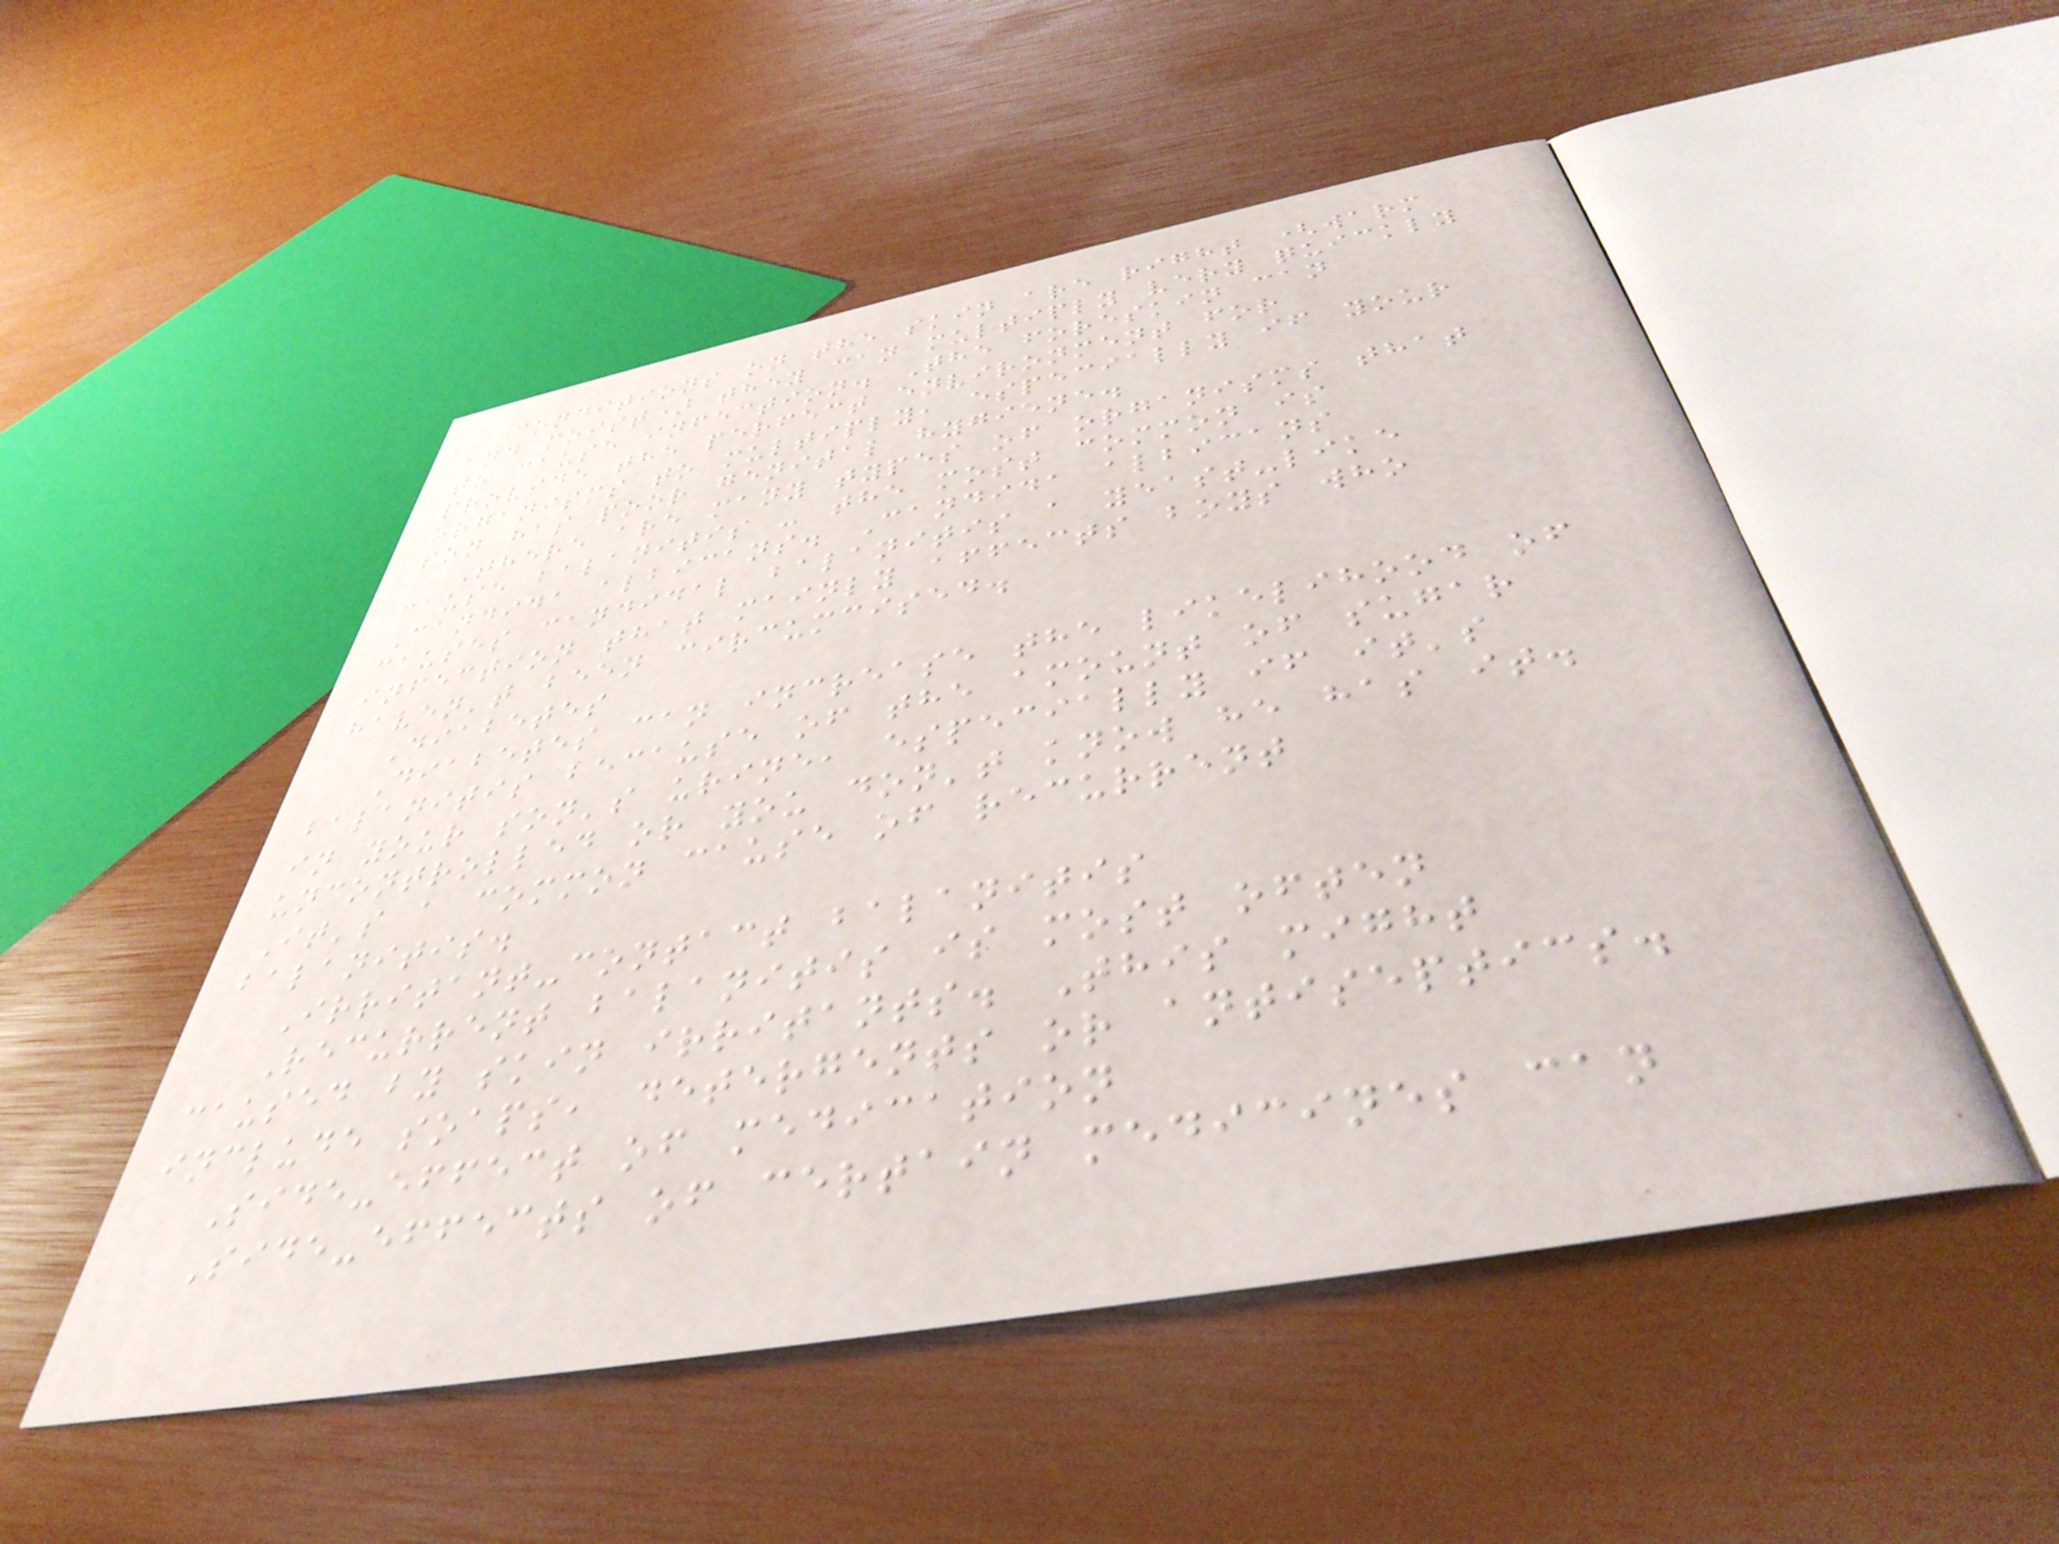conditions on the skin are right (warm
and moist) they can multiply very quickly
to cause infection. The foreskin can
provide the perfect environment for
organisms to multiply, especially if your
son has poor genital hygiene.
There are many types of organisms that
cause balanitis - the most common is
Candida albicans. Candida albicans
causes candidal balanitis a yeast-like
infection that mainly affects boys who
haven't been circumcised.
Diabetes
Diabetes can increase the likelihood of
balanitis because of the amount of sugar
in your son's urine, especially if it's
uncontrolled or you don't know he has it.
It's a common cause of recurrent
balanitis.
Irritant-contact balanitis
Recurrent balanitis is most often
caused by skin irritants. This might
include soaps, detergents or antiseptics.
Side-effect of medication
Side-effects of certain medicines can
